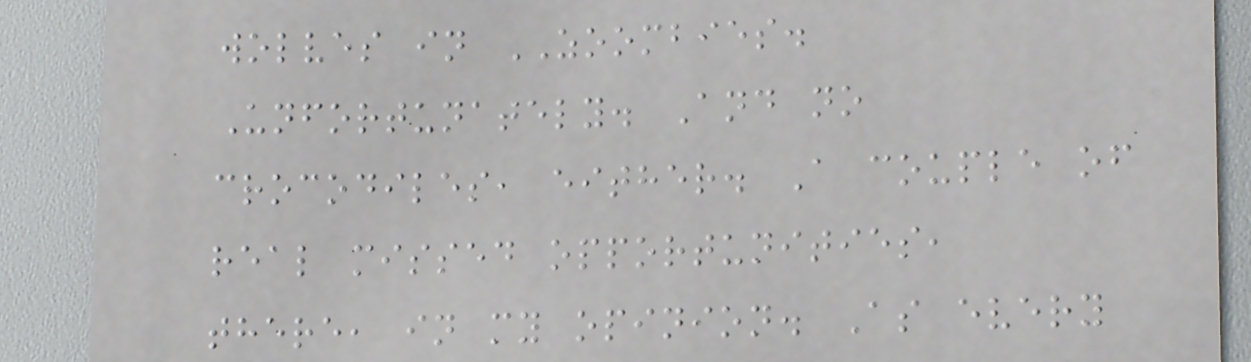wolves in ZOOMBIES.
Unfortunately. And no
crocodiles, either. A couple of
real missed opportunities,
there, in my opinion. As every
